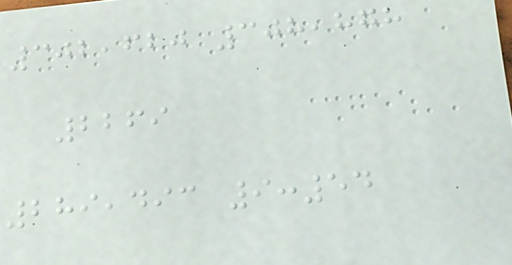302,620 308,878
2269
289,493 9:54
